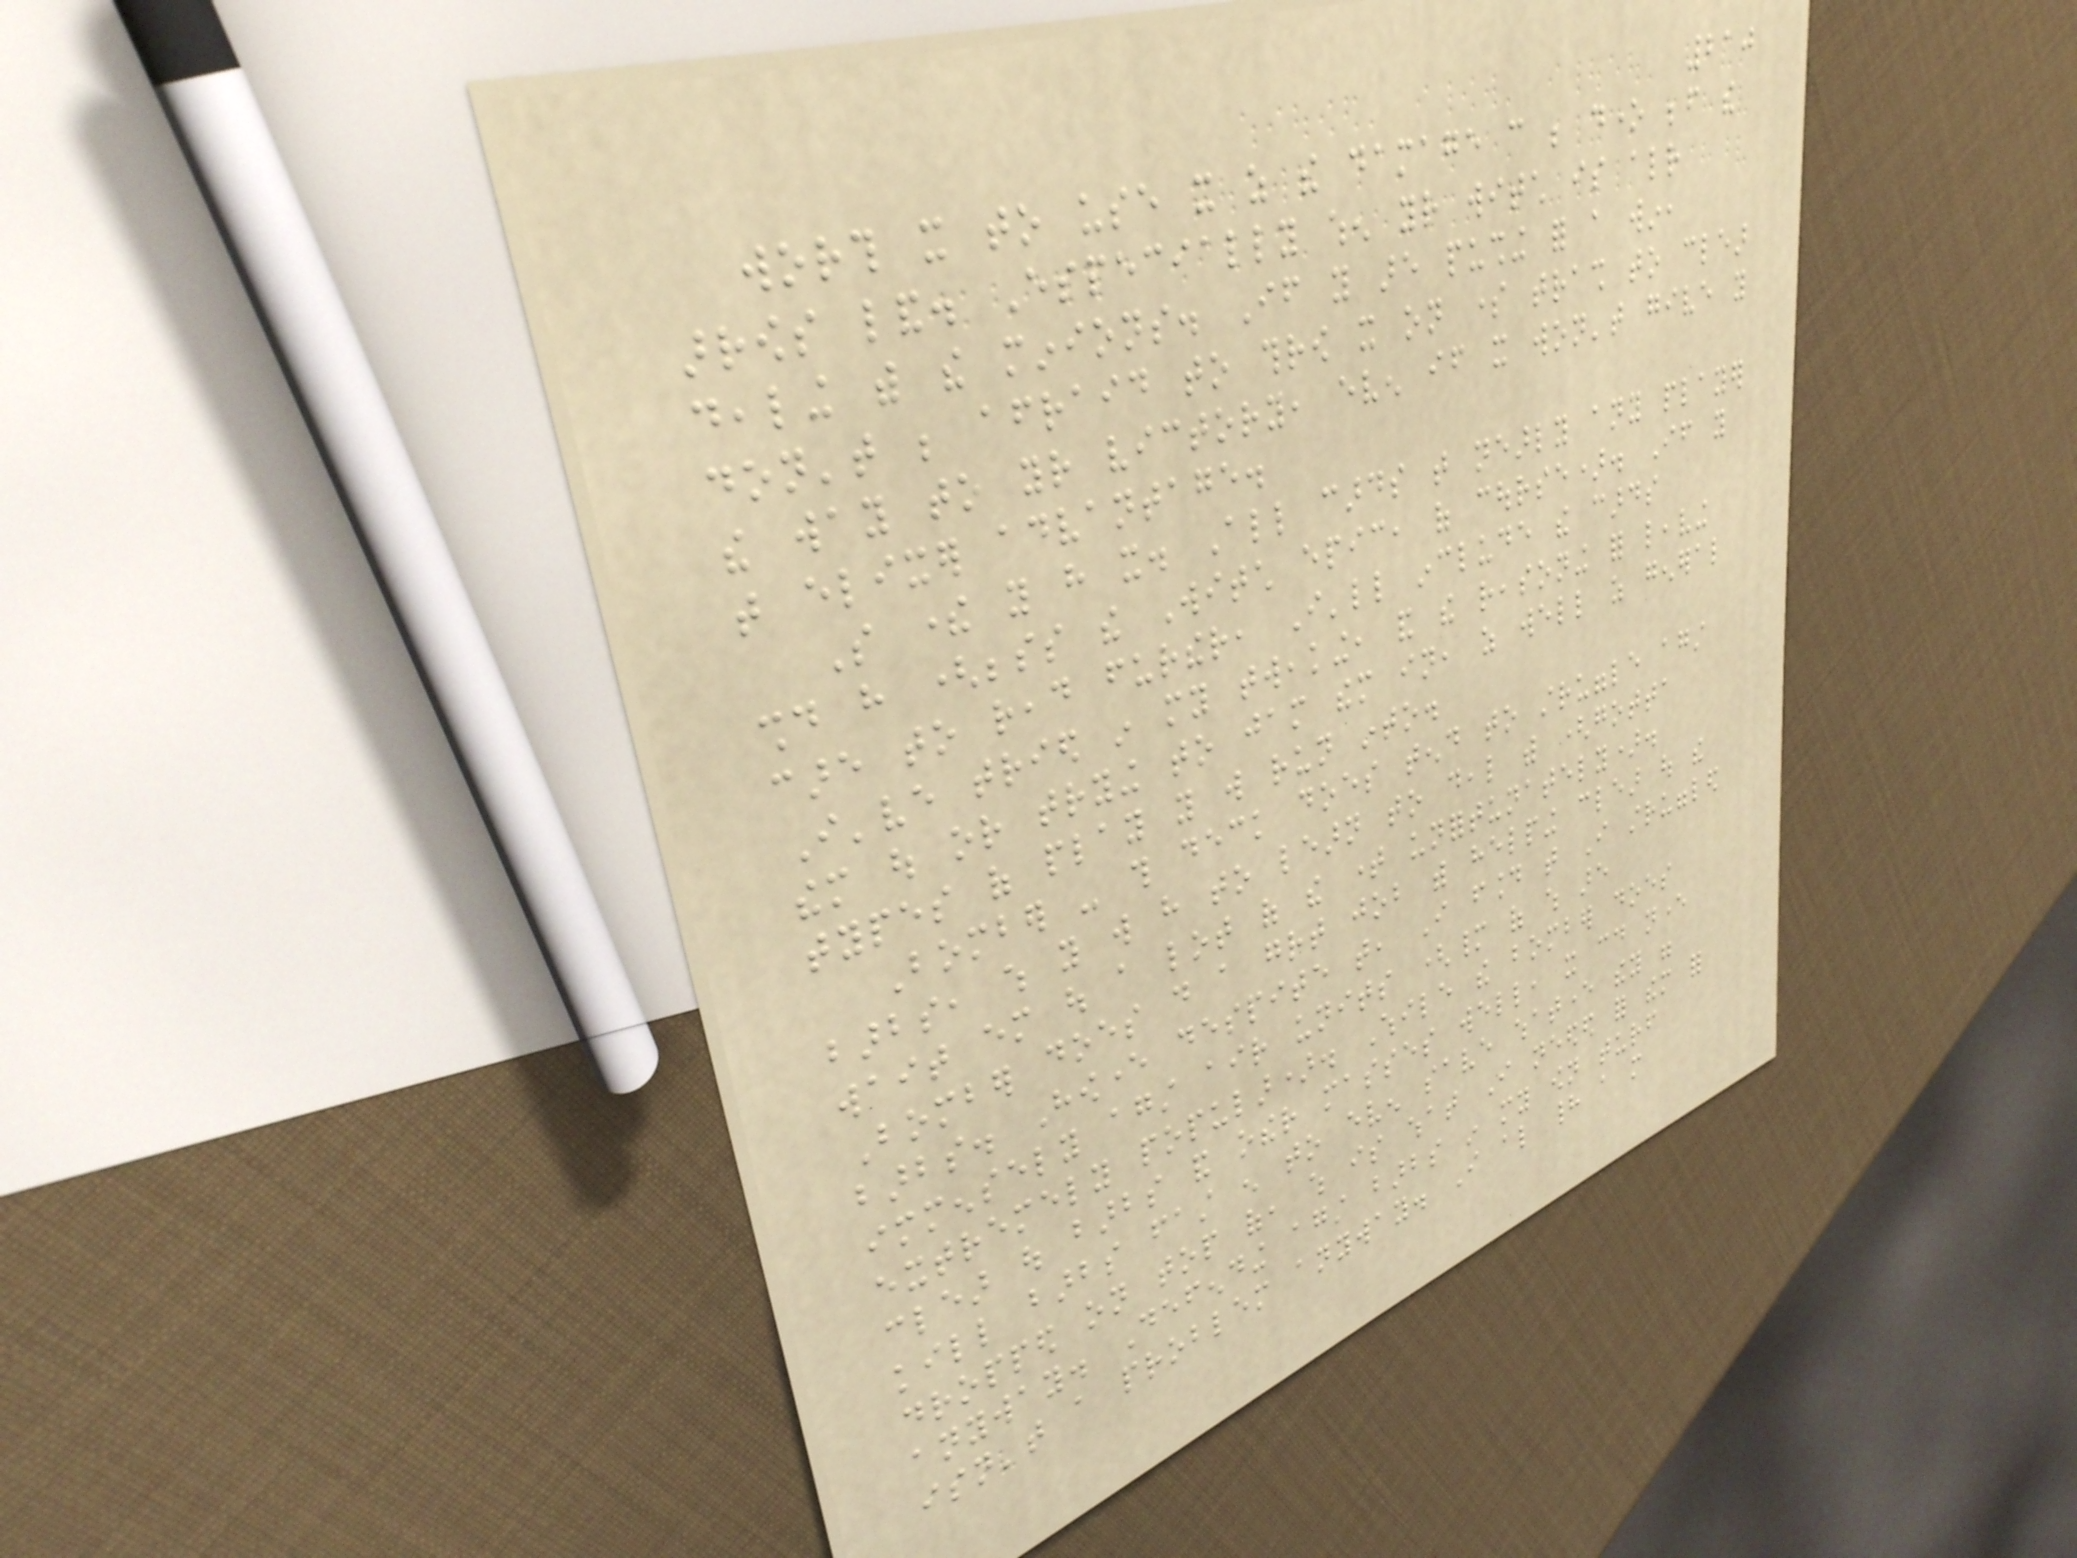210
worth it to use it as the damage can be done before the
arrows land. Especially when your witch is already
dealing with the minions. If you are pushing for a win,
don't be afraid to throw it on some trash to clear
the way to your victory, even if it won't give you
that elixer advantage.
So there you have it. All cards that nearly any player
should have (besides the Witch epic, of course). If you
care to read further, I'll include the cards
I've tried in my tweaking, and the reasoning for leaving
them out or trying to jam them in, as well as general
types of play you will run into.
Bomber - this deck does tend to struggle against
barbs, which you will have to learn to deal with (gotta
wait em out a lot of the time unfortunately).
Bomber does do a great job with helping clear out the
barbs. However despite that, I found that I struggled
immensely against air units (many of which are
extremely popular). While the bomber does
clear out barbs and other masses well, it could never
kill barbs fast enough to even save whatever they were
dropped on top of, which is what I needed for them for
anyway. Defending against barbs in my own turf
isn't a problem anyway. I also had a more
